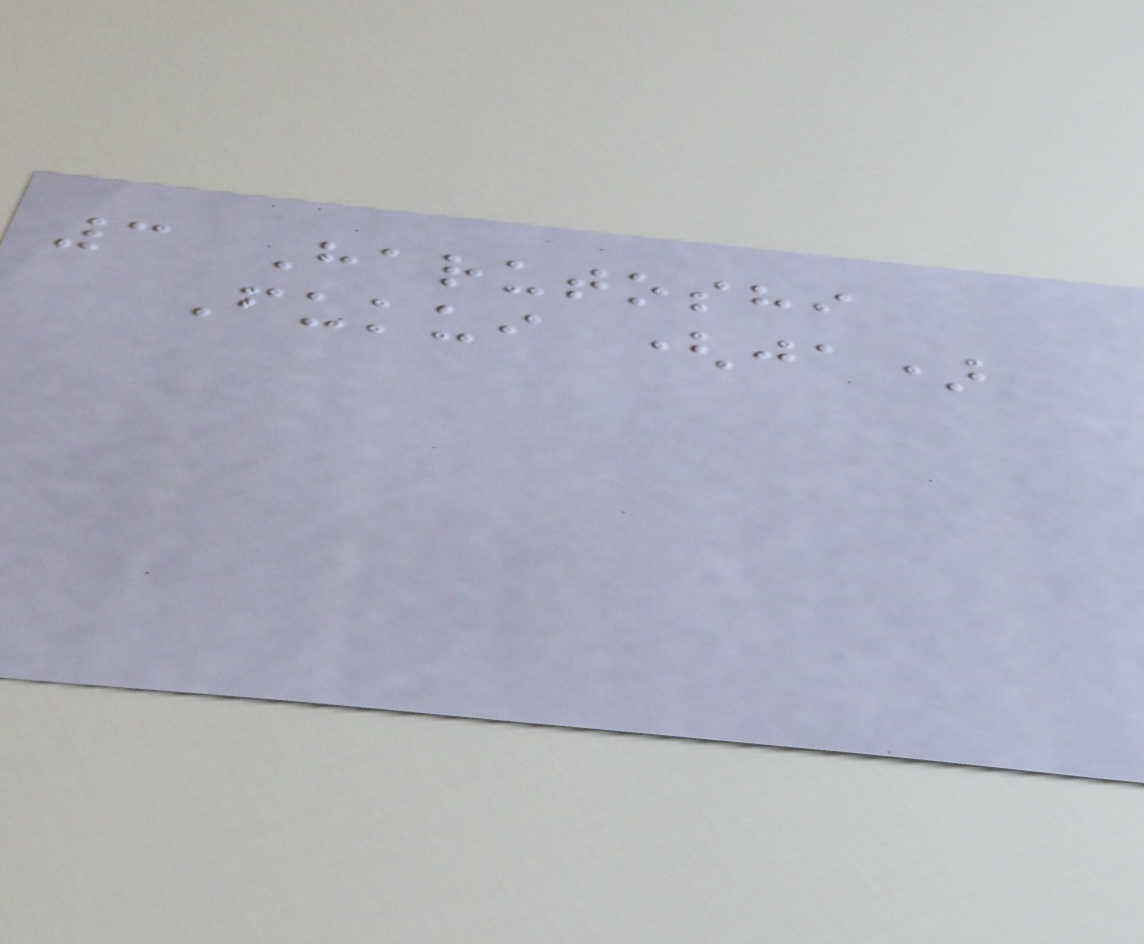3 Harutoshi
Fukui (ja)
